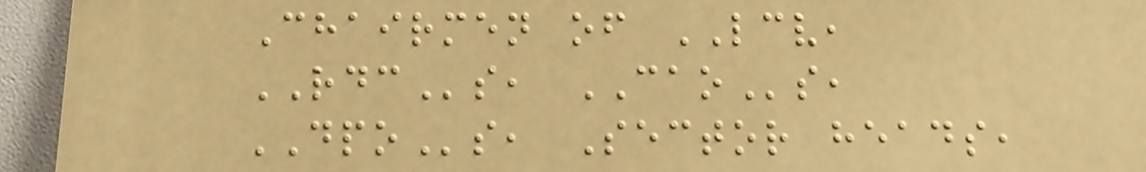Chairmen of LCV,
RDCs, CAOs,
DPOs, Sector heads,
